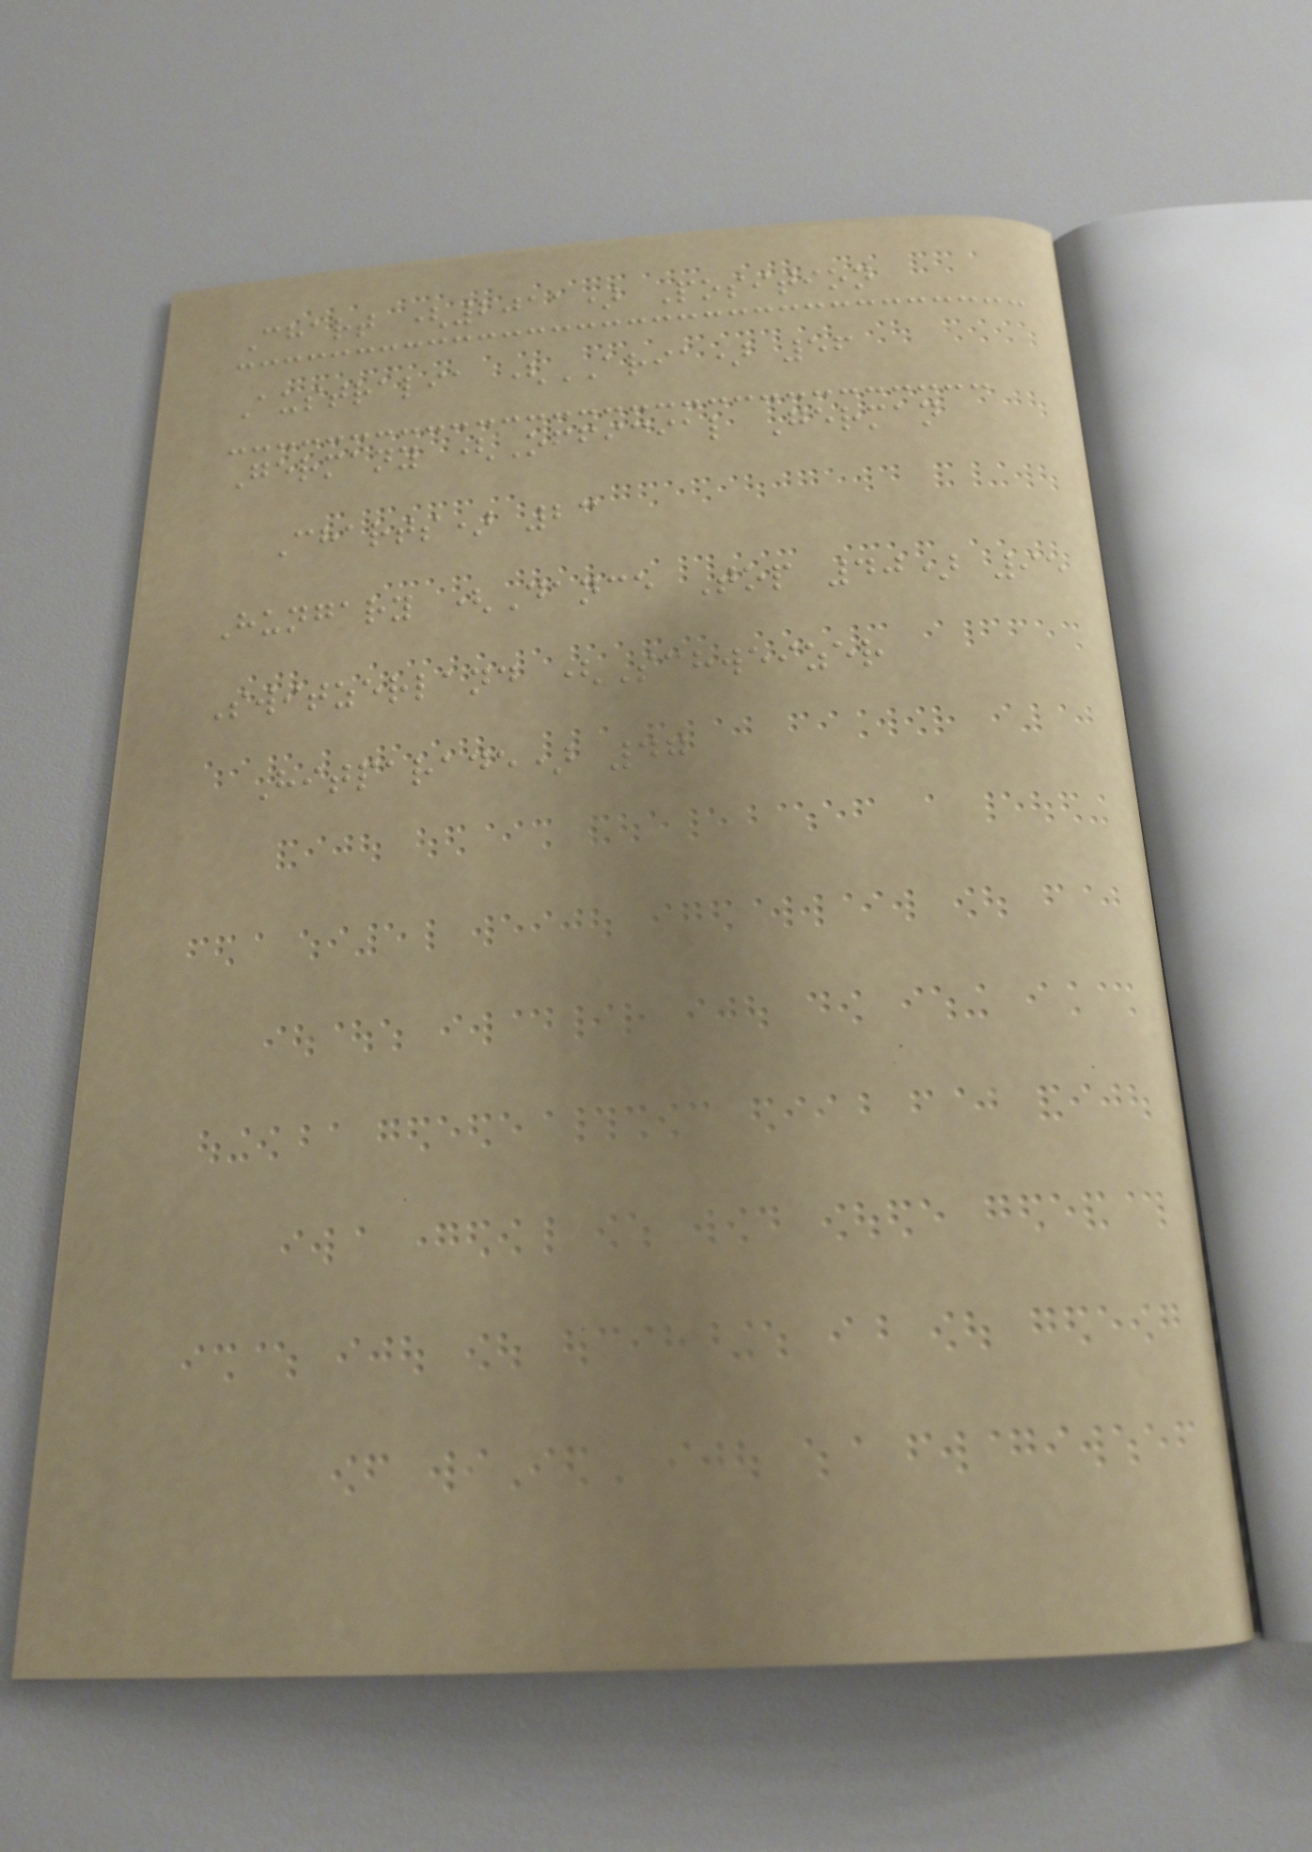Chart (2011) Position
Australia (ARIA) 56
Germany (Official German
Charts) 23
Hungary (Dance Top 40) 95
Switzerland (Schweizer
Hitparade) 47
